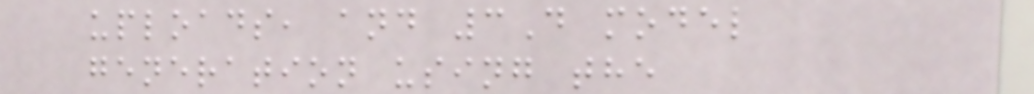uploads, and 3D model
generation using the
